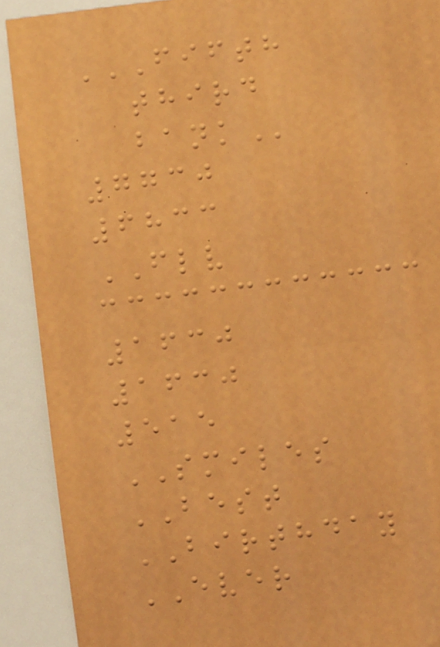FIFTH
THIRD
BANK
7730
6833
FLV
1630
1630
515
SMILES
BEST
BIRTHDAY
EVER
